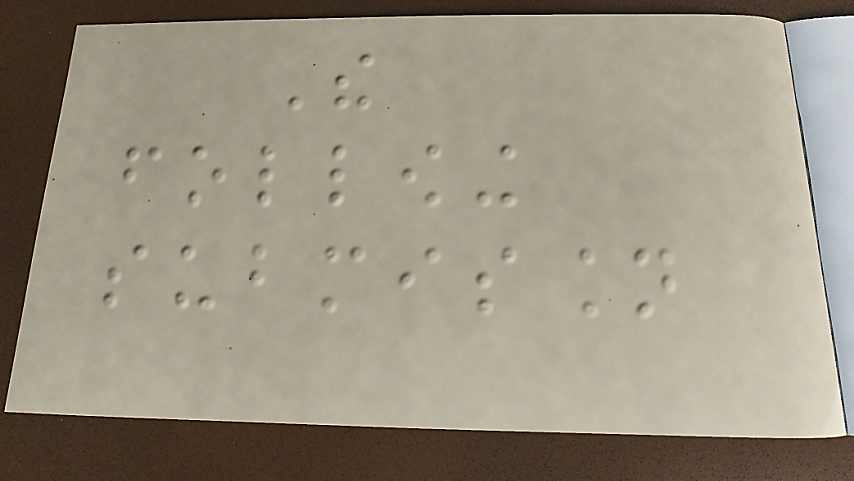The
following
submission
